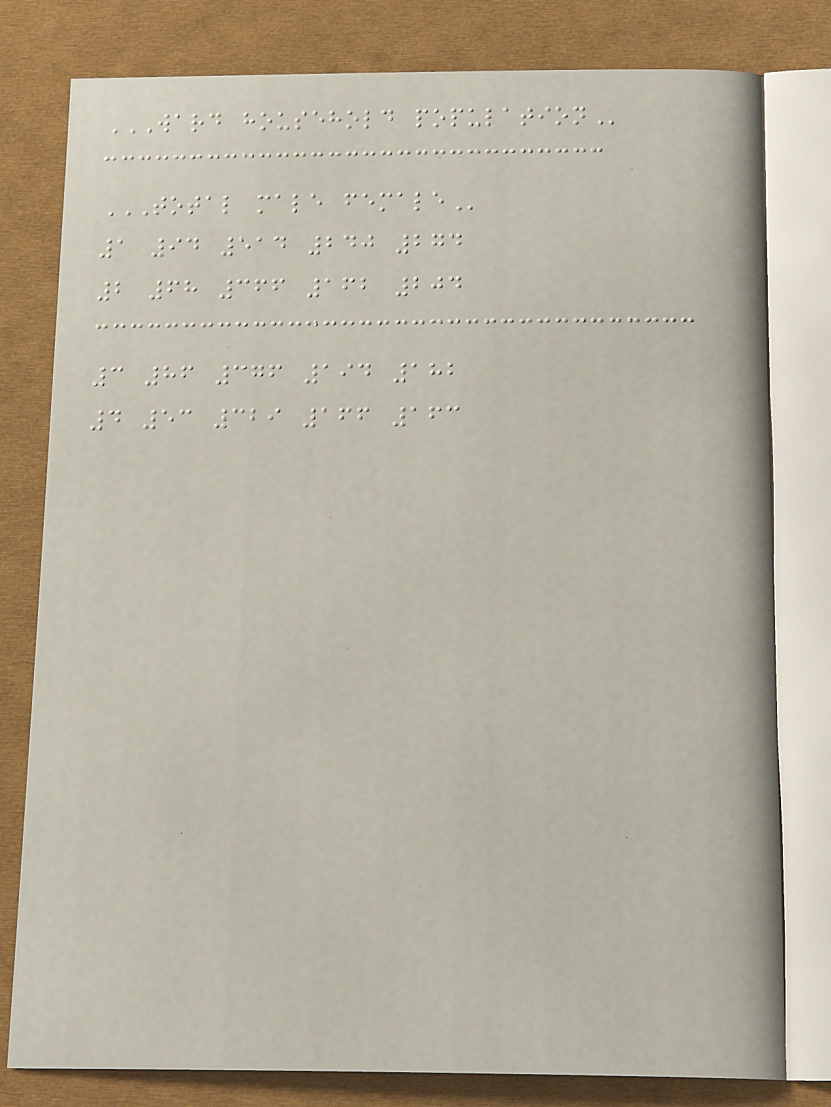WARD HOUSEHOLD POPULATION
TOTAL MALE FEMALE
1 94 514 240 274
2 68 366 162 204
3 86 376 194 182
4 53 329 166 163
